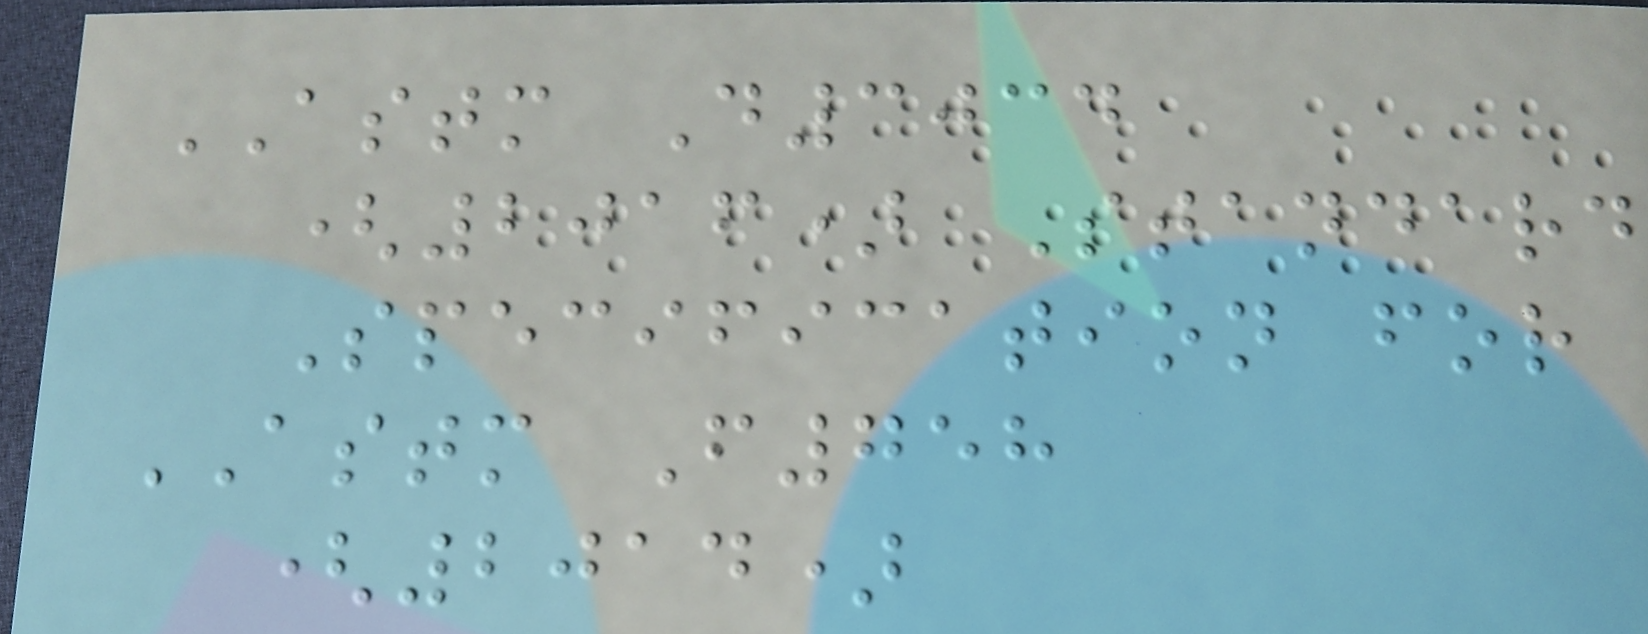ASTM D3034
(2016) Standard
Specification for
ASTM F758
(2014)
